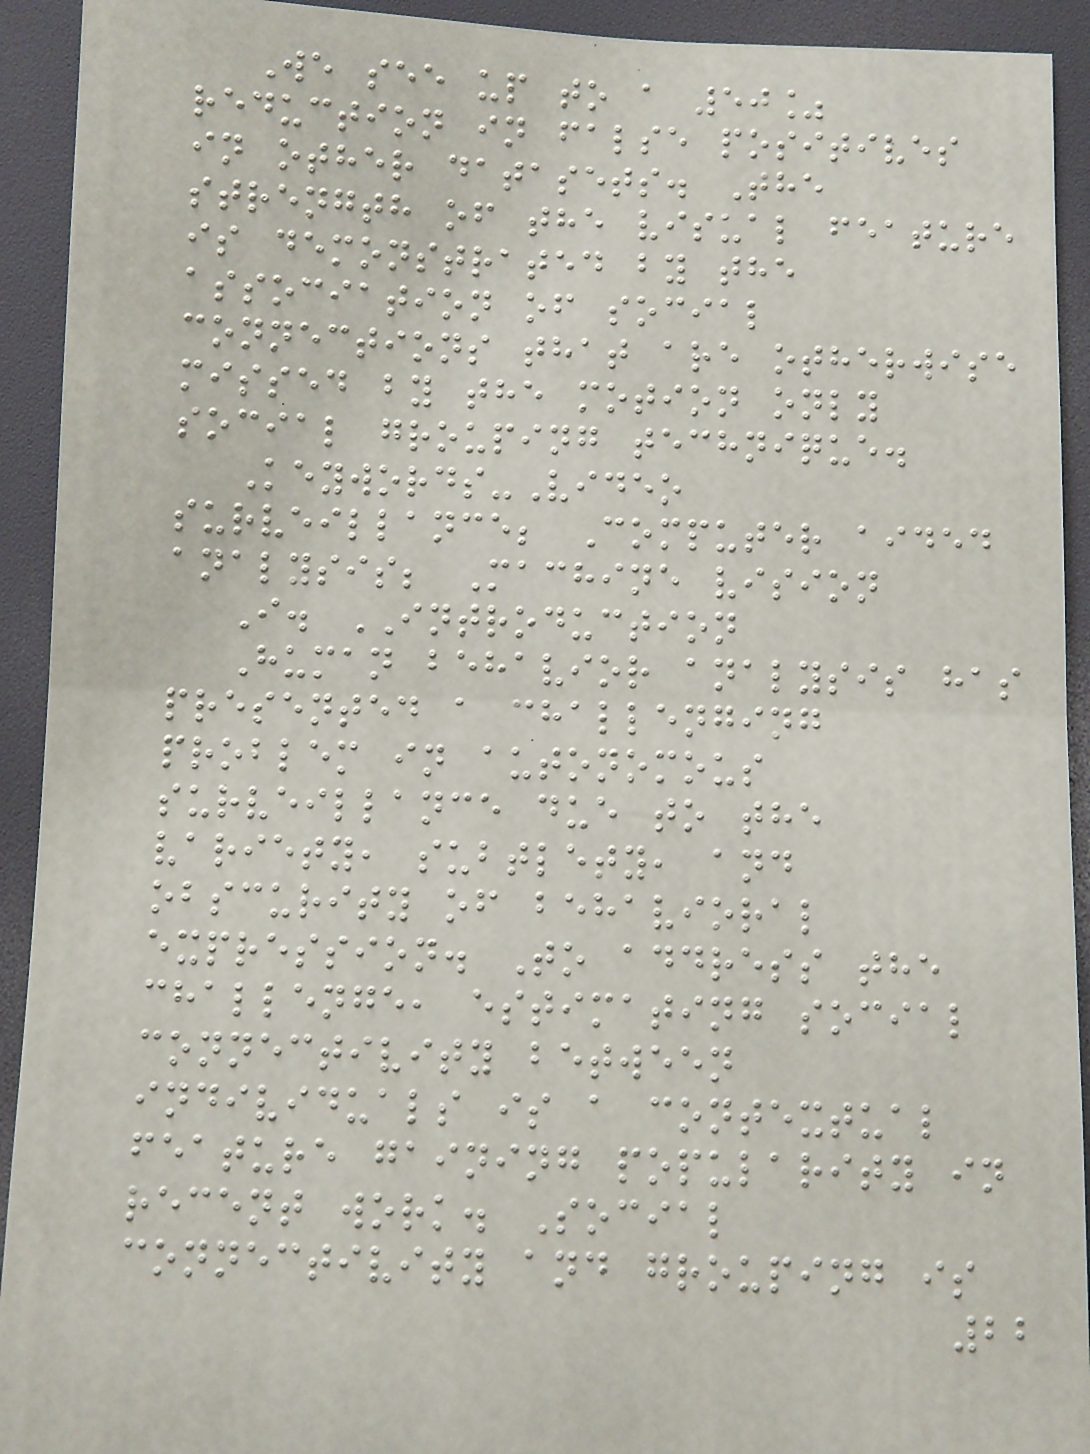We see up to a 50%
reduction in false positives
in other datasets. The
strength of the visual feature
is demonstrated by the
association of social
connections that are otherwise
missed by the motion only
social grouping technique.
Keywords-Video
surveillance; Computer aided
analysis; Machine vision
I. INTRODUCTION
Human behavior analysis has
presented a challenging
problem in autonomous
surveillance due to the
variety, subtlety, and
obscurity of behavioral
expression. To address the
challenge, estimating social
connectivity between
individuals is a contextual
feature gaining popularity in
recent work. Social
connectivity and grouping is
22
